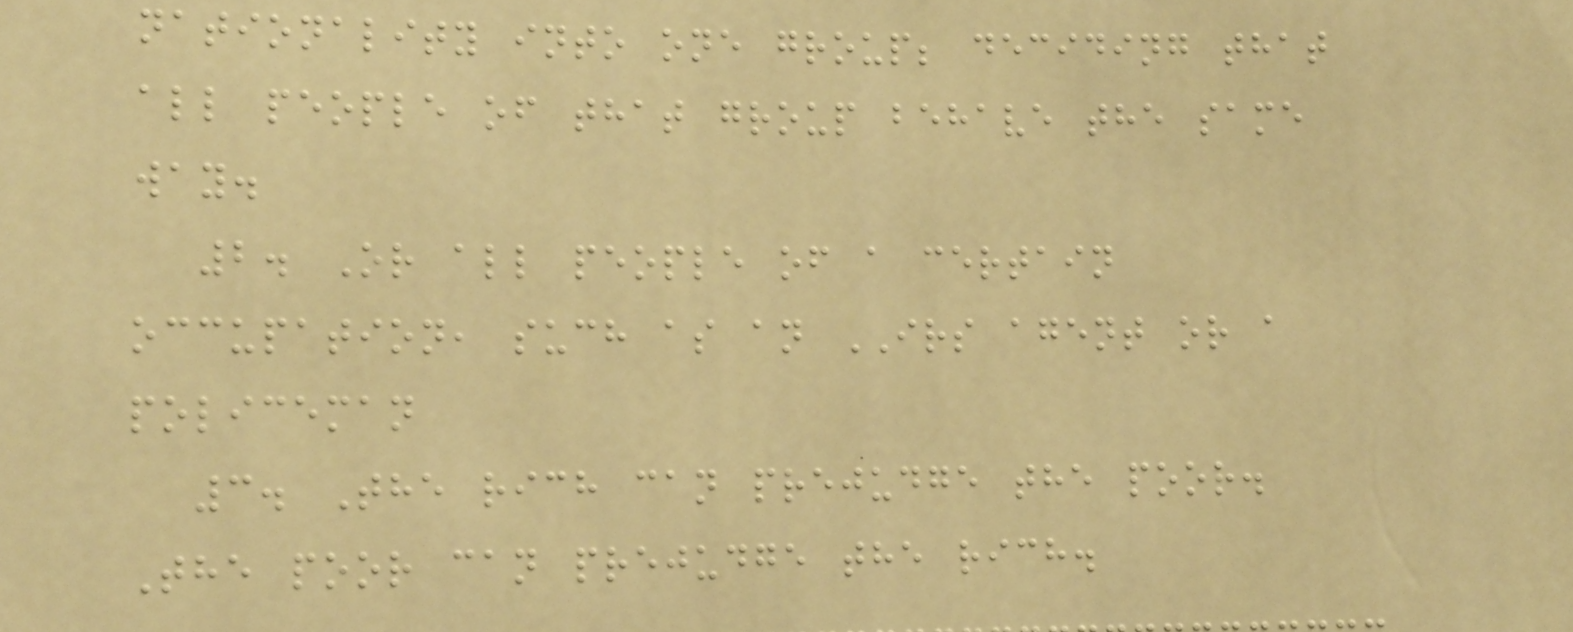nationality into one group; deciding that
all people of that group behave the same
way.
2. Or all people of a certain
occupation, such as an IRS agent or a
policeman
3. The rich can prejudge the poor.
The poor can prejudge the rich.
